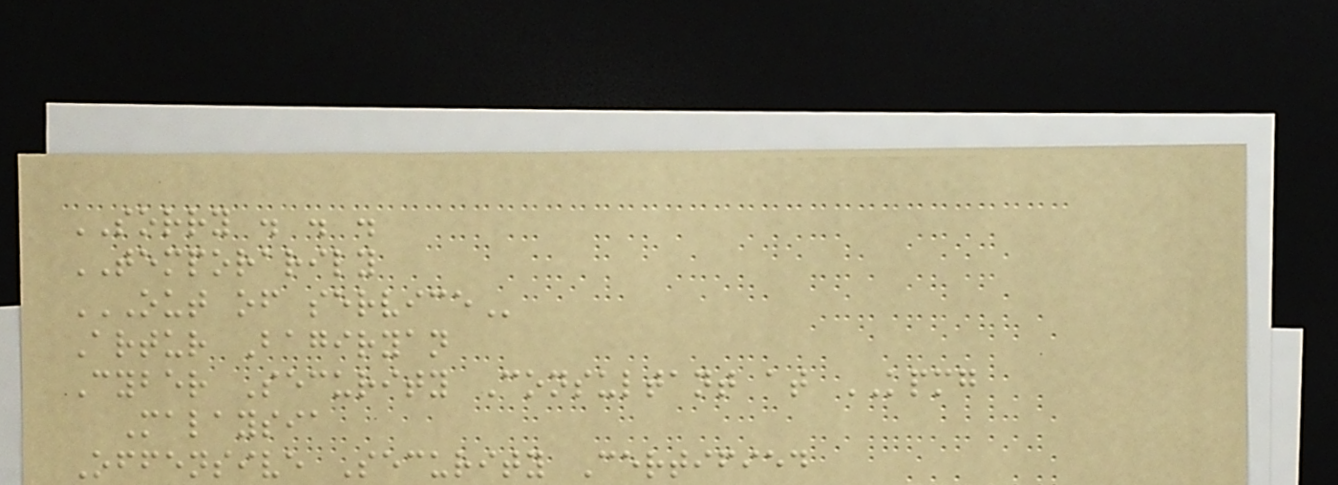SORRY . . .
TEMPORARILY
OUT OF SERVICE
Artur Bagiryan
Cyber Security Consultant at KPMG
Malaysia
Offensive Security Certified
